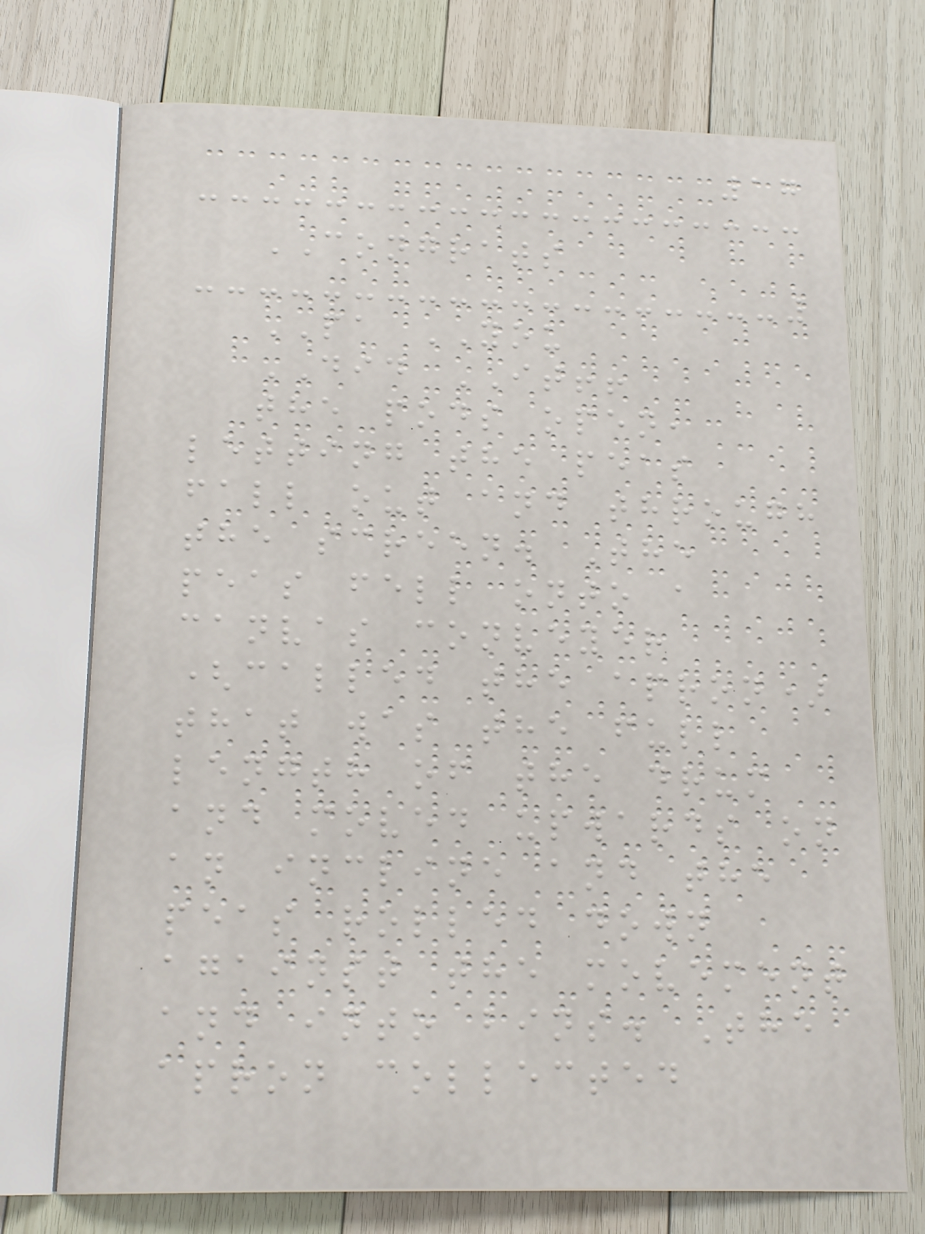17
CONGRATS
PA YOU
DID IT!!
the pods open,
letting the peas
fall out and through
the screen. The
peas fell onto a
canvas conveyer
(called the apron)
that was the full
length of the drum
and moved upwards on
an incline and the
peas rolled down
against the movement
and into bins. The
apron collected
